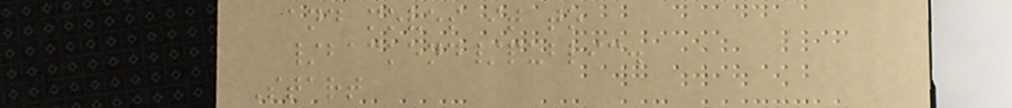and moves it to
/backend/public.
Start
